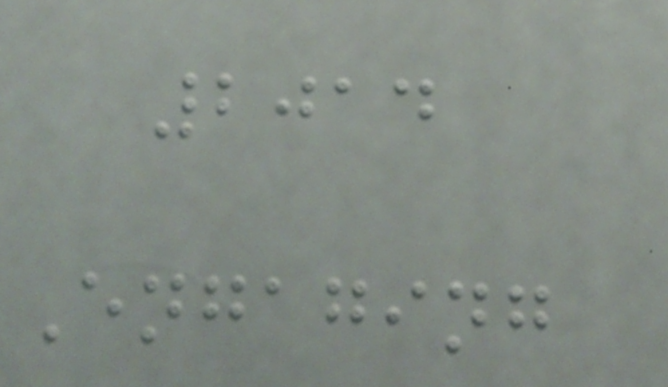2014
Engaging
